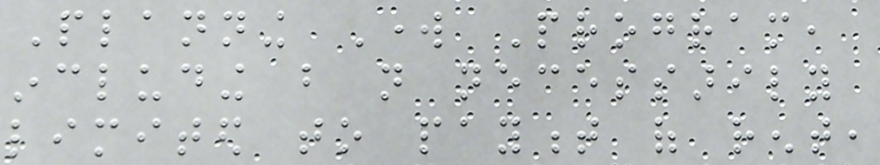Planning Work Program,
including but not necessarily
limited to payment of rent,
